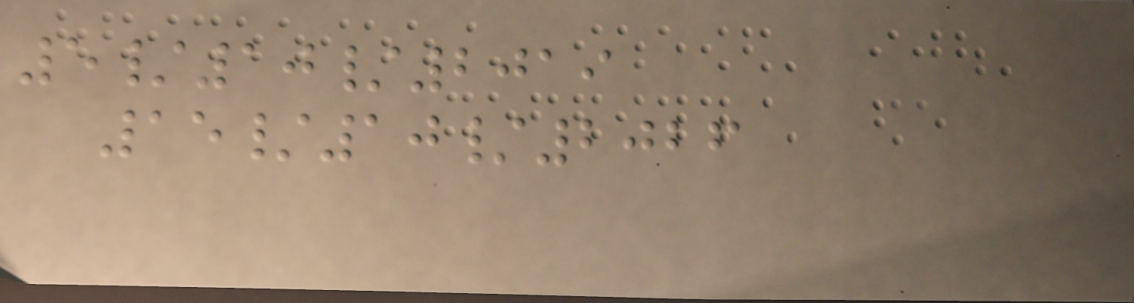5/10/2019
15/10/2026
